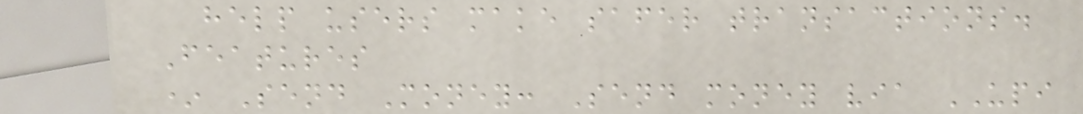help users make safer transactions.
Features
* Send Money: Send money via UPI
